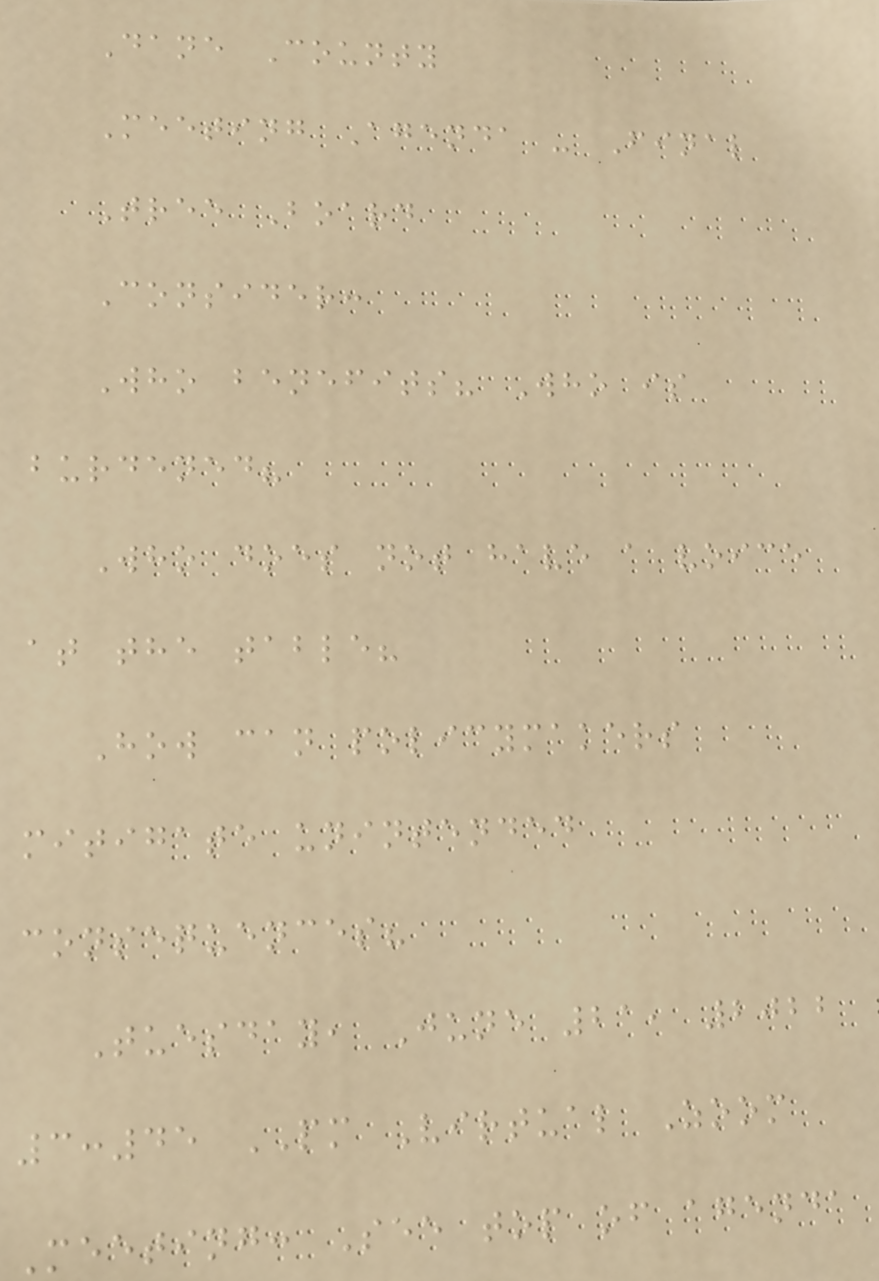Dane County
Meeting Agenda - Final
Tree Board
Consider:
Who benefits? Who is
burdened?
Who does not have a voice
at the table?
How can policymakers
mitigate unintended
consequences?
Tuesday, June 21, 2022
3:45 PM Virtual Zoom
Meeting: See top of agenda
